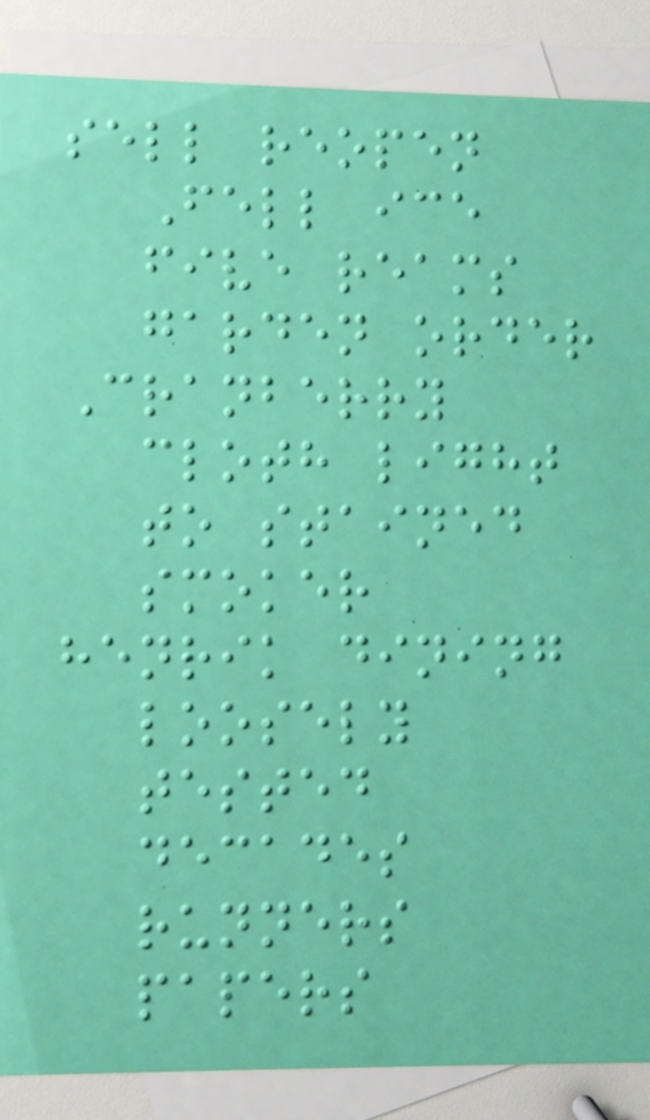sell reopen
Fell ice
five reams
garden order
Cranberry
cloth light
to stained
smoker
henrik dining
loosely
tested
decades
runners
papers
